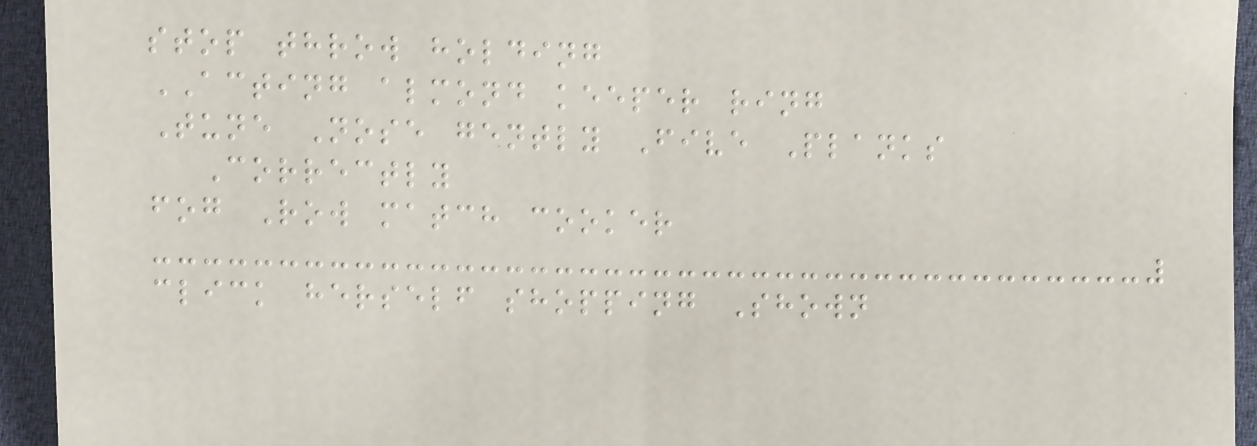stop throw holding
ACTING almond keeper ring
Tune Nose gently Five Planks
Correctly
fog Row match cooker
click herself shopping Shown
